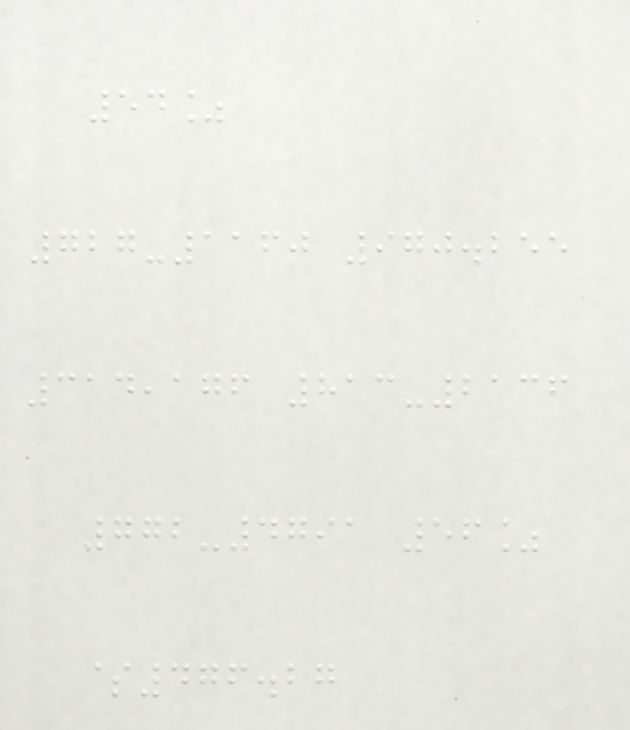54%
727-1160 970.255
314,176 813-2136
772-4791 56%
$476.27
